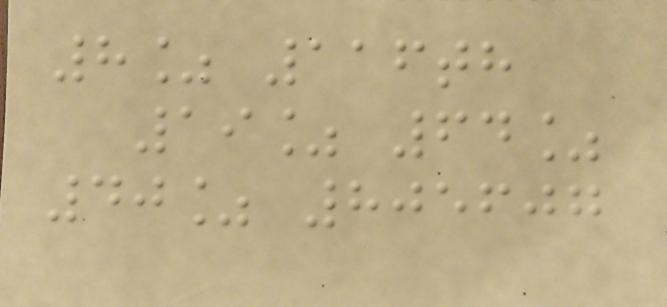8% 116th
19% 64%
40% 805607
